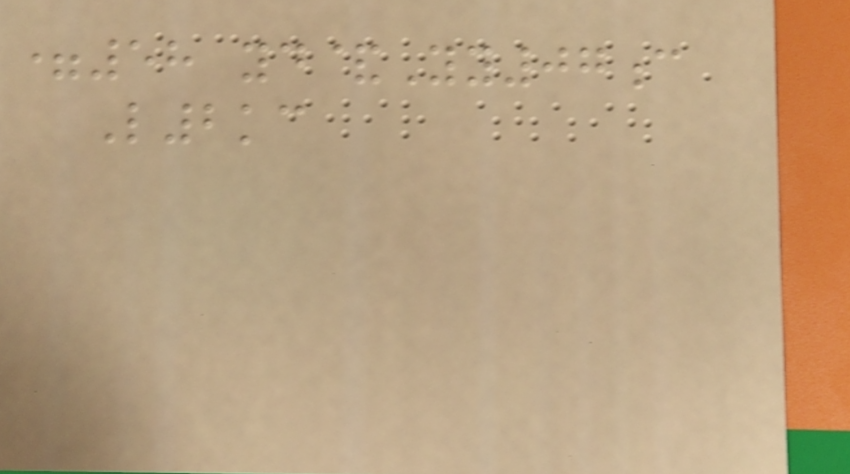=58 yd&Yy07c
L2kc
